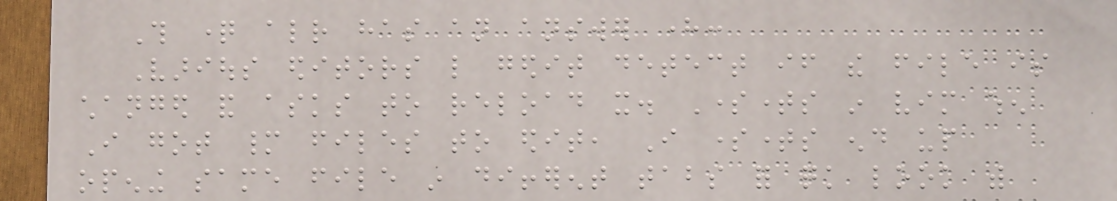This question already has an answer here:
Various editors like gedit detect if the file is
changed and asks to reload it. Sometimes in vim when
I got many files to edit, I sometimes end up
opening same file in different tabs for quick look with
